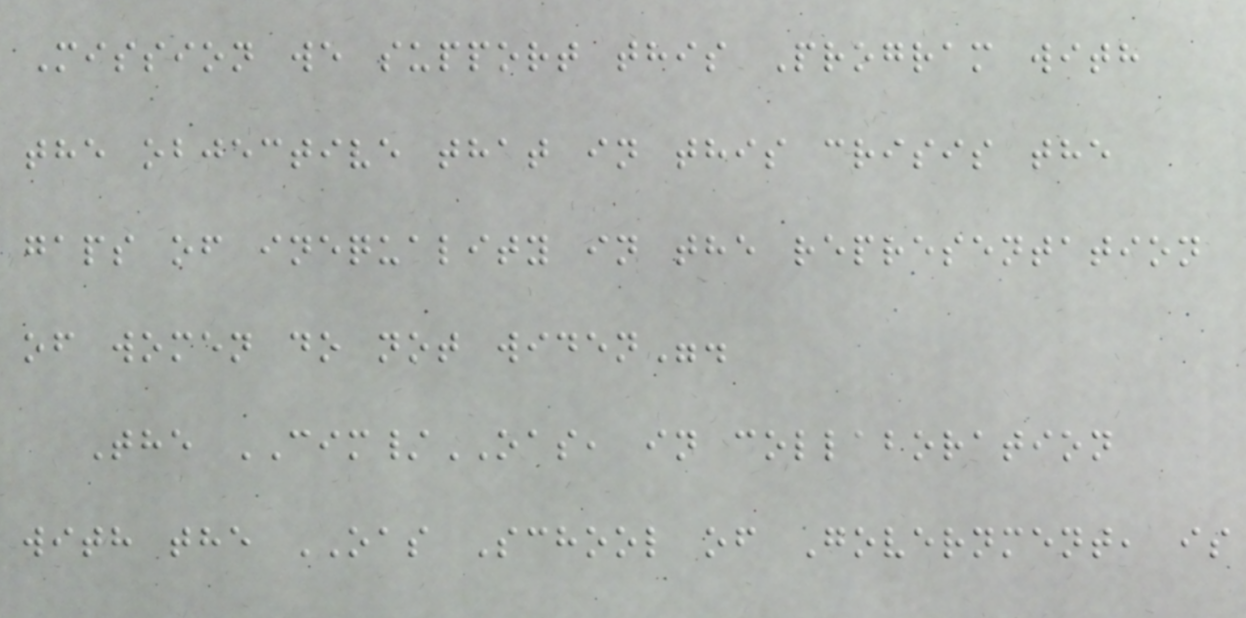Mission we support this Program with
the objective that in this crisis the
gaps of inequality in the representation
of women do not widen".
The CIM/OAS, in collaboration
with the OAS School of Government, is
